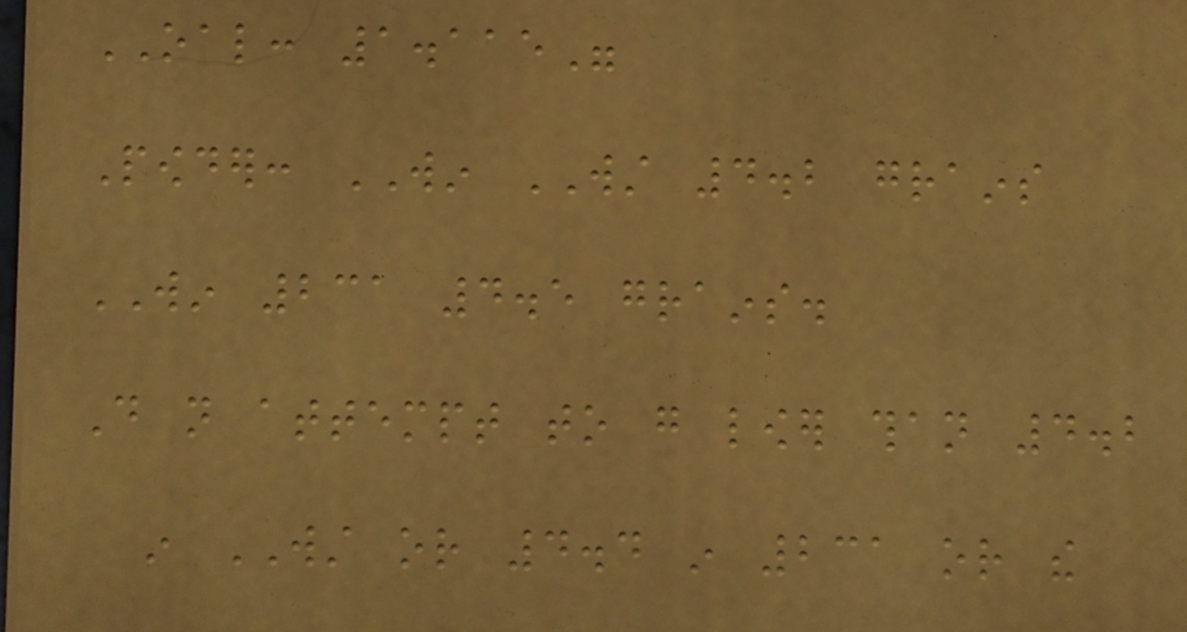OAL: 1.115"
Powder: WIN WST 4.2 grains
WIN 231 4.5 grains.
Do not attempt to go lower than 4.2
in WST or 4.4 in 231 or the
